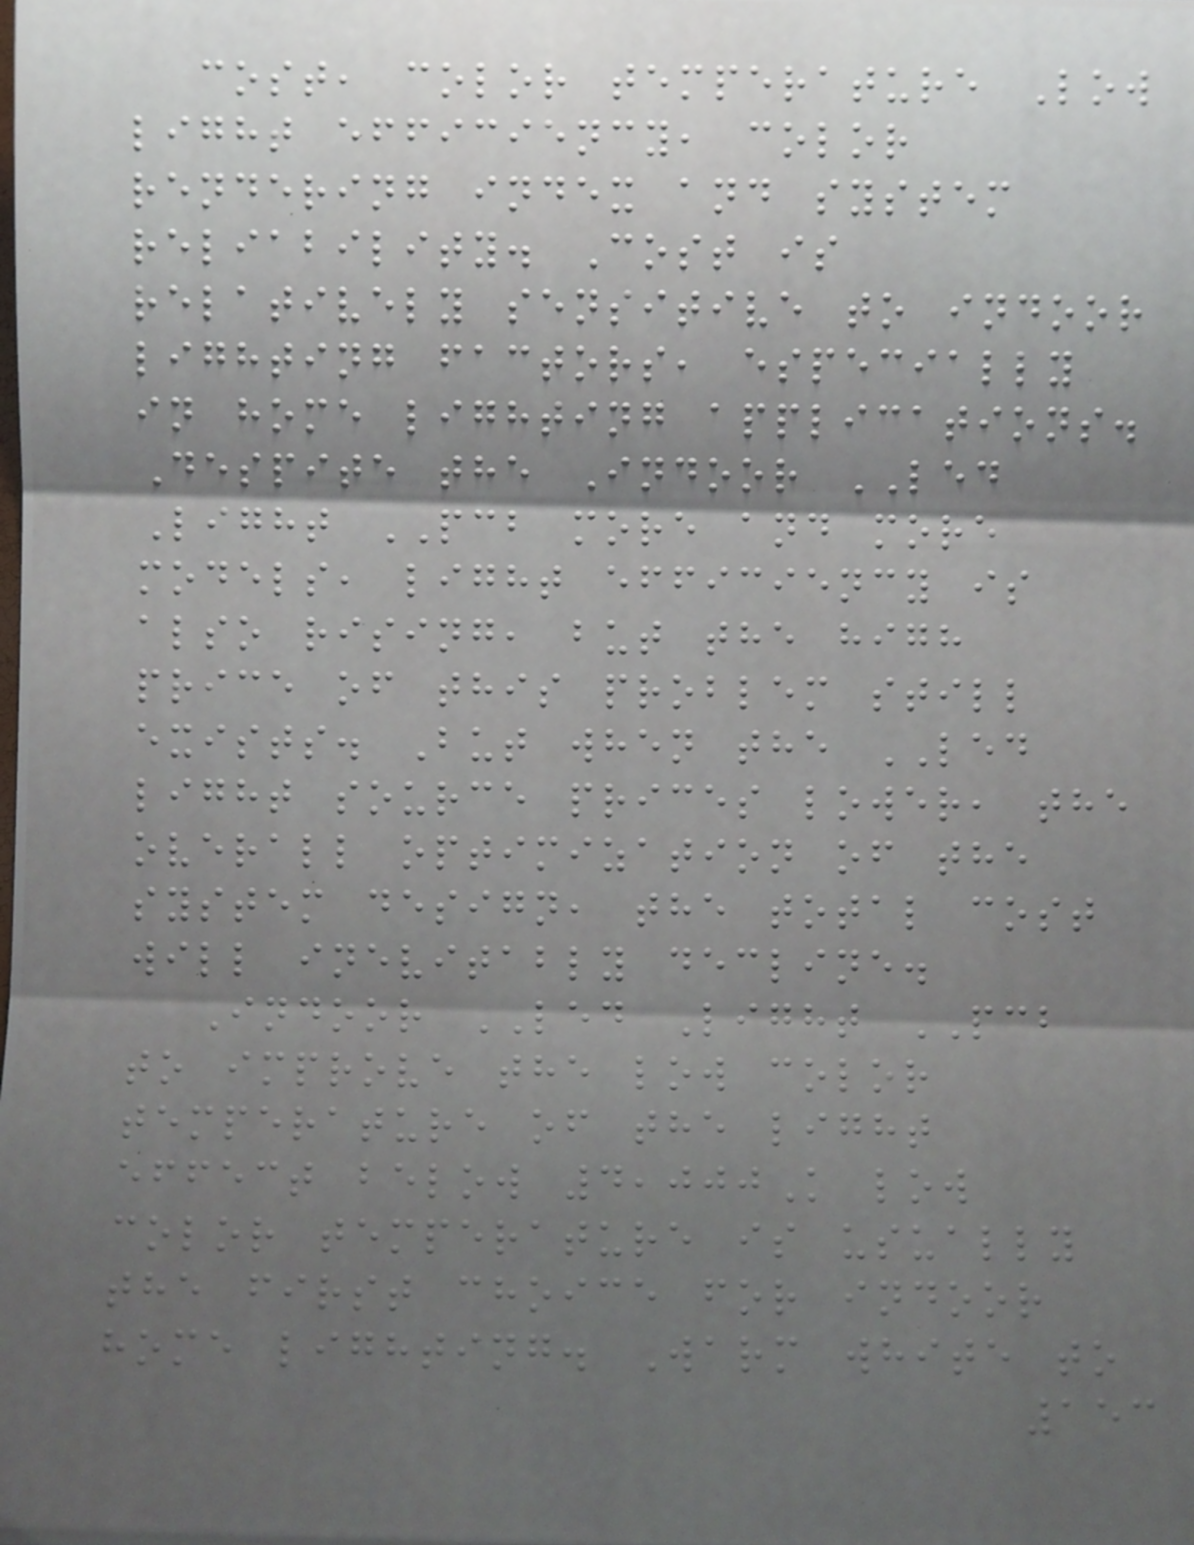cost, color temperature Low
light efficiency, color
rendering index and system
reliability. Cost is
relatively sensitive to indoor
lighting factors, especially
in home lighting applications.
Despite the Indoor LED
Light PCB more and more
models, light efficiency is
also rising, but the high
price of this problem still
exists. But when the LED
light source prices lower, the
overall optimization of the
system design, the total cost
will inevitably decline.
Indoor LED Light PCB
to improve the low color
temperature of the light
effect below 4,000K low
color temperature is usually
the first choice for indoor
home lighting. Warm white to
153
